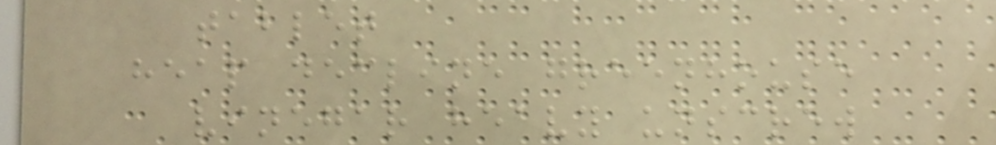tablet
heap decline greenhouse
vinegar heavy unscrew
